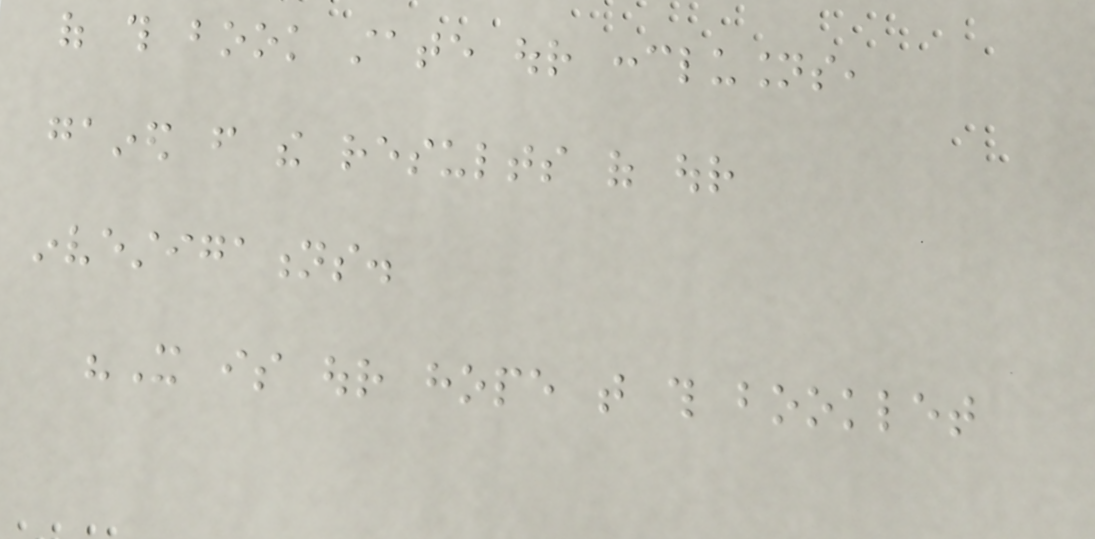of this book state our conclusions,
gained from the results of our
investigations.
"It is our hope that this booklet
